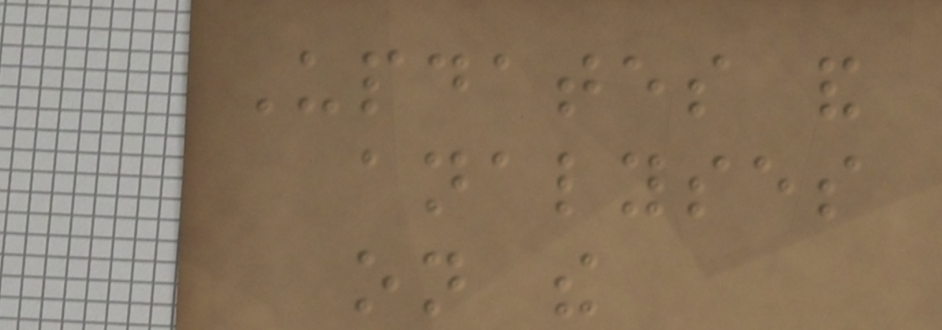Updates and
analyses
on the
